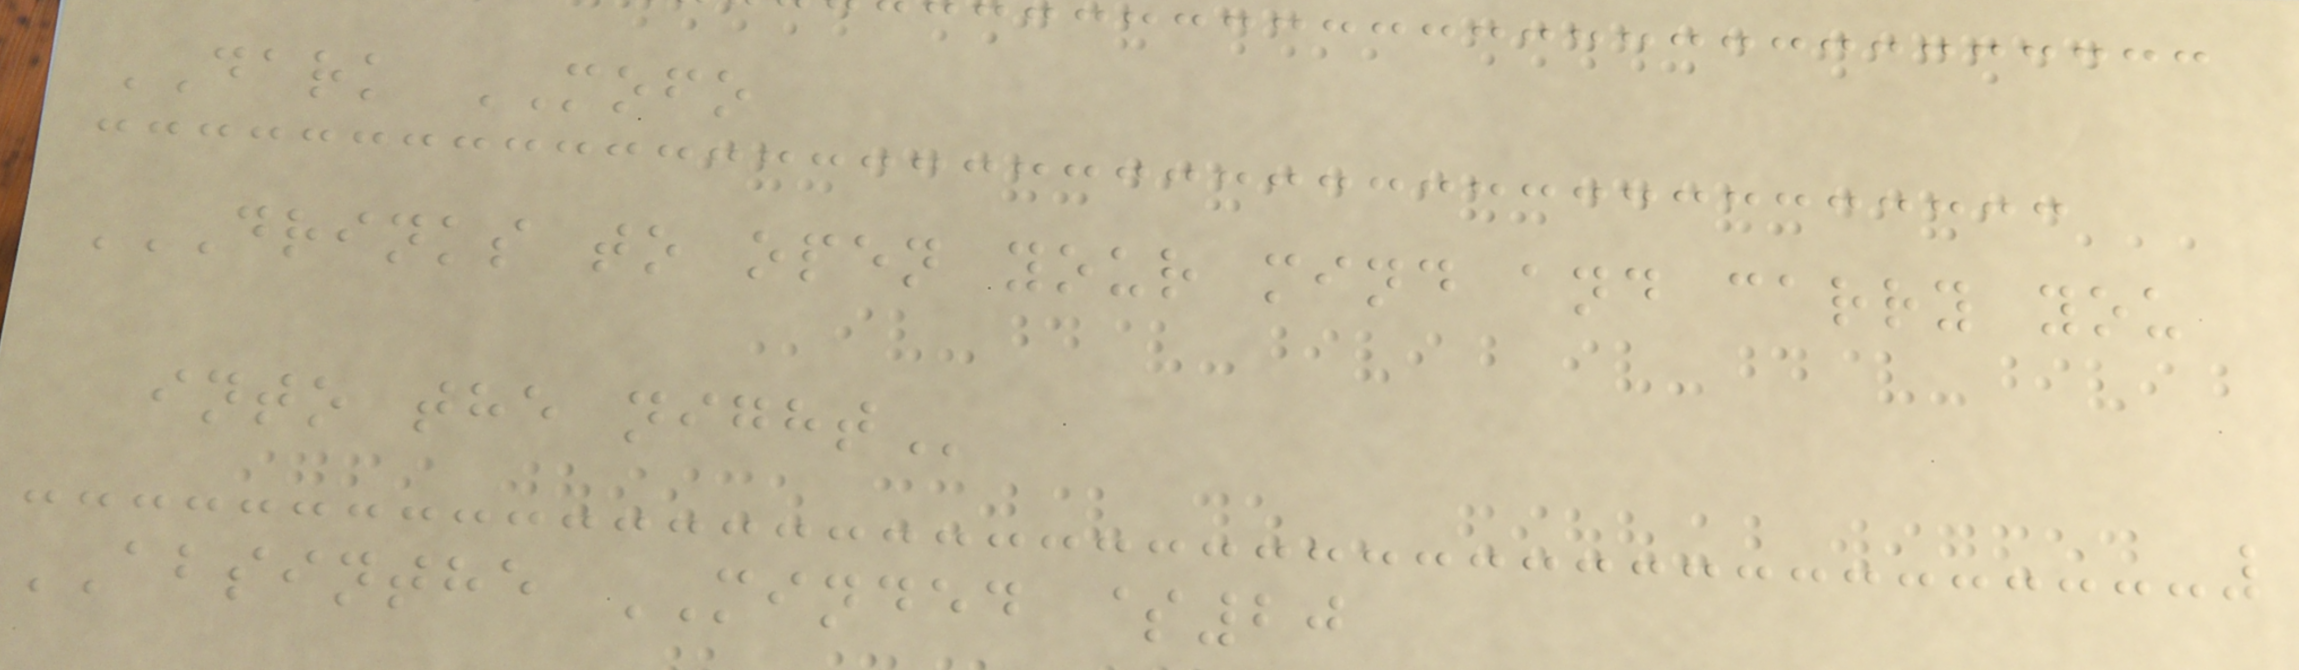DARK MOFO
DRINKS TO OPEN YOUR MIND AND CARRY YOU
INTO THE NIGHT
ABSINTHE MINDED $20
